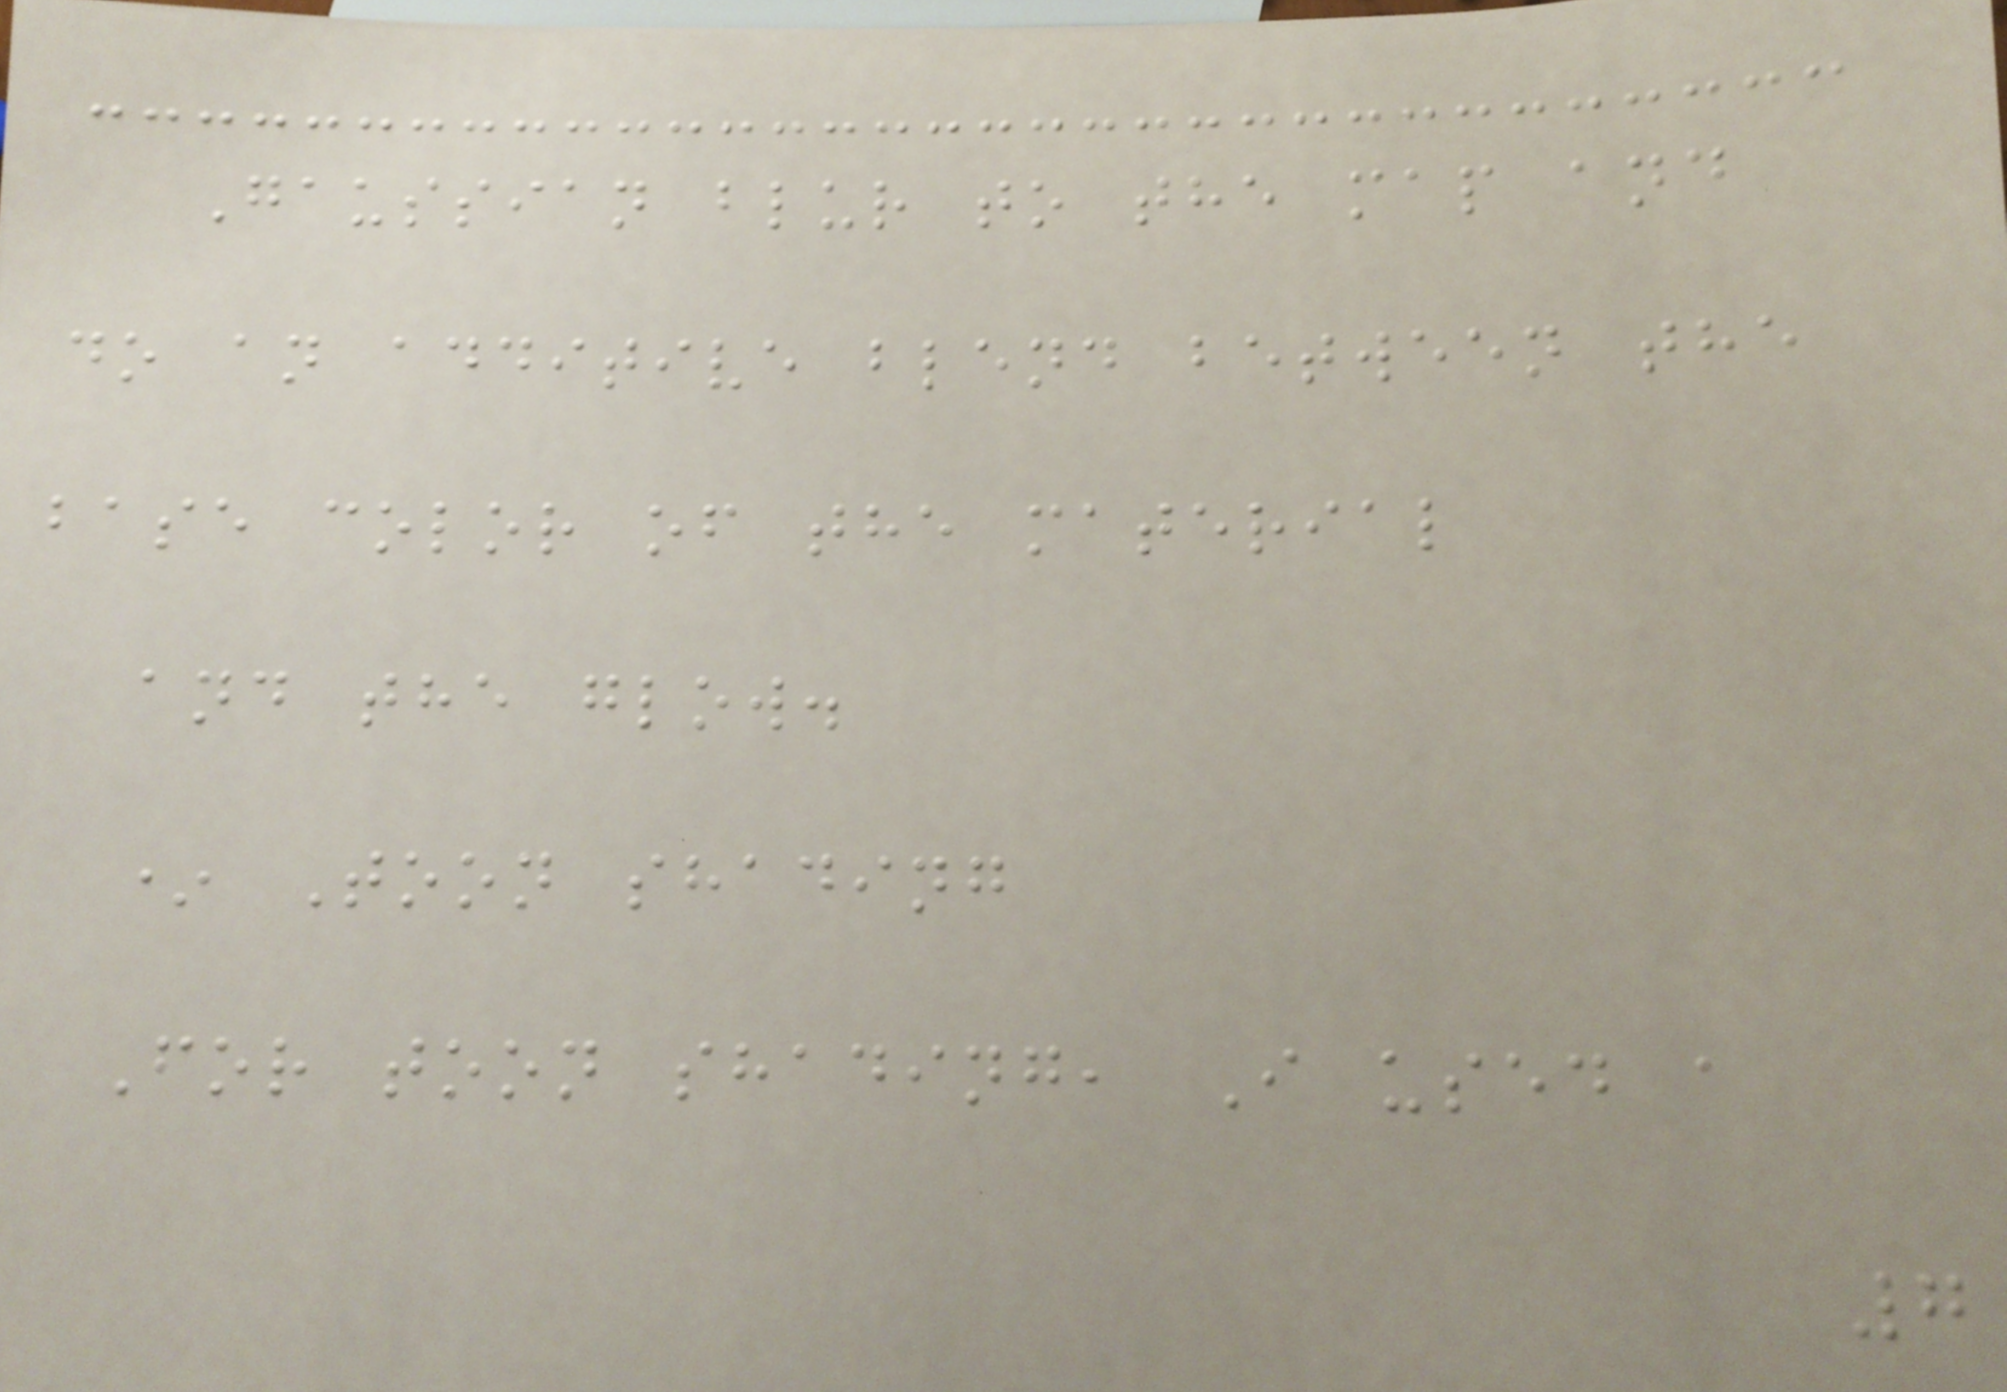Gaussian blur to the map and
do an additive blend between the
base color of the material
and the glow.
* Toon shading
For toon shading, I used a
7
